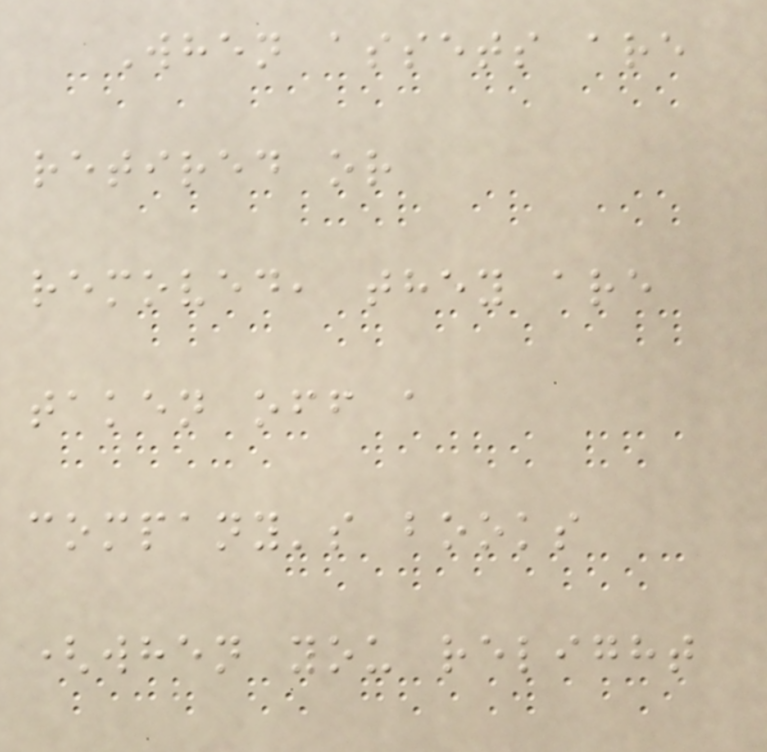When assets are
retired or
removed, they are
taken off a
company's books
(when you relight
